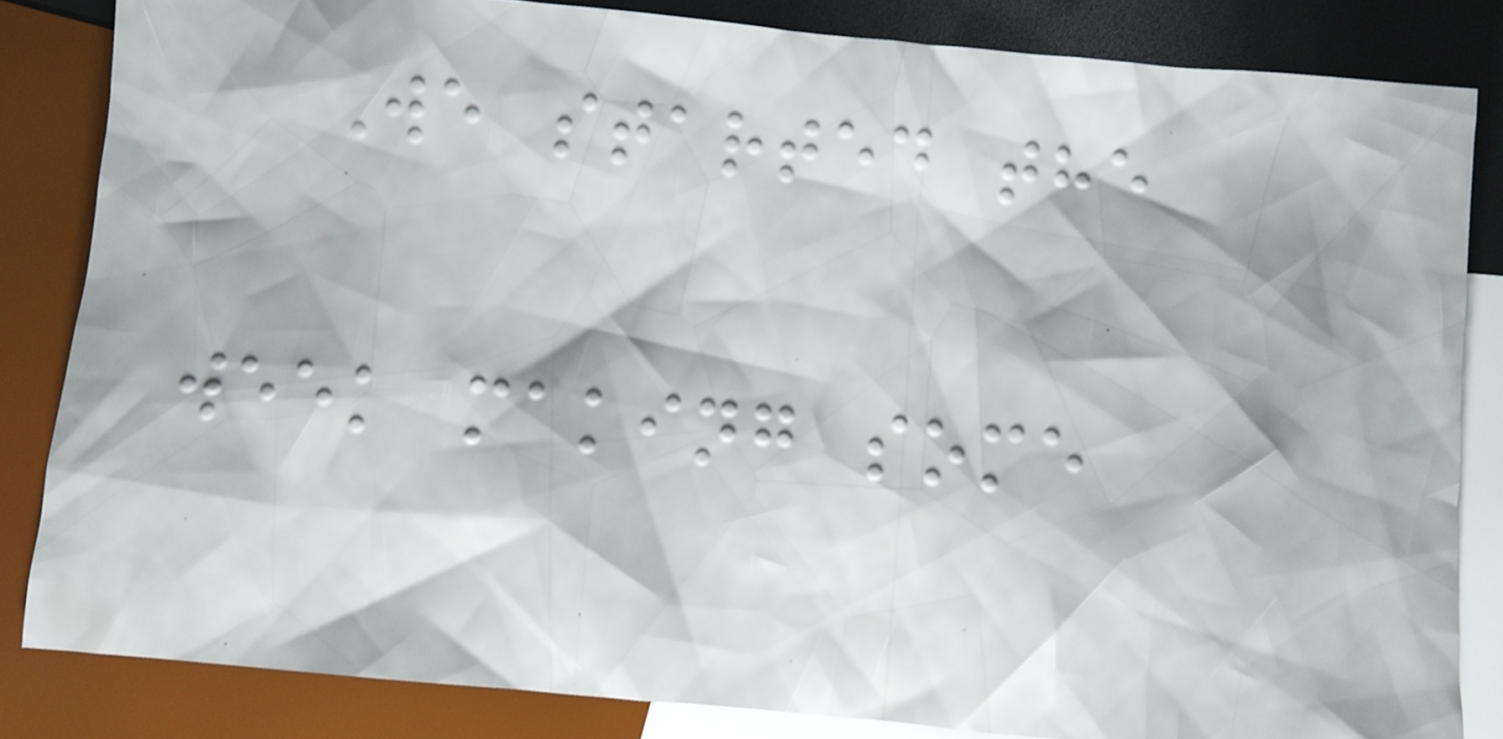We started the
week making some
